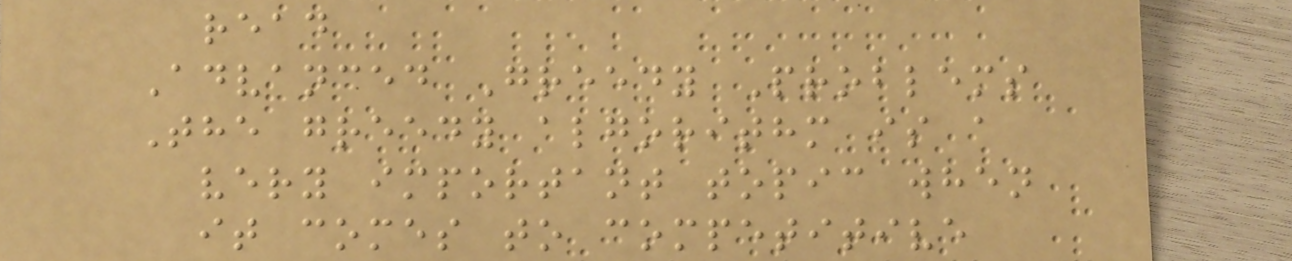read
Advanced Greedy Problems
The greedy algorithm is a
very important topic when
it comes to competitive
